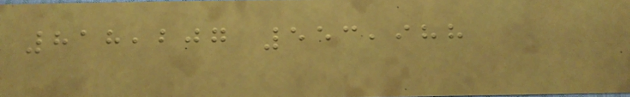818,207 553,988
